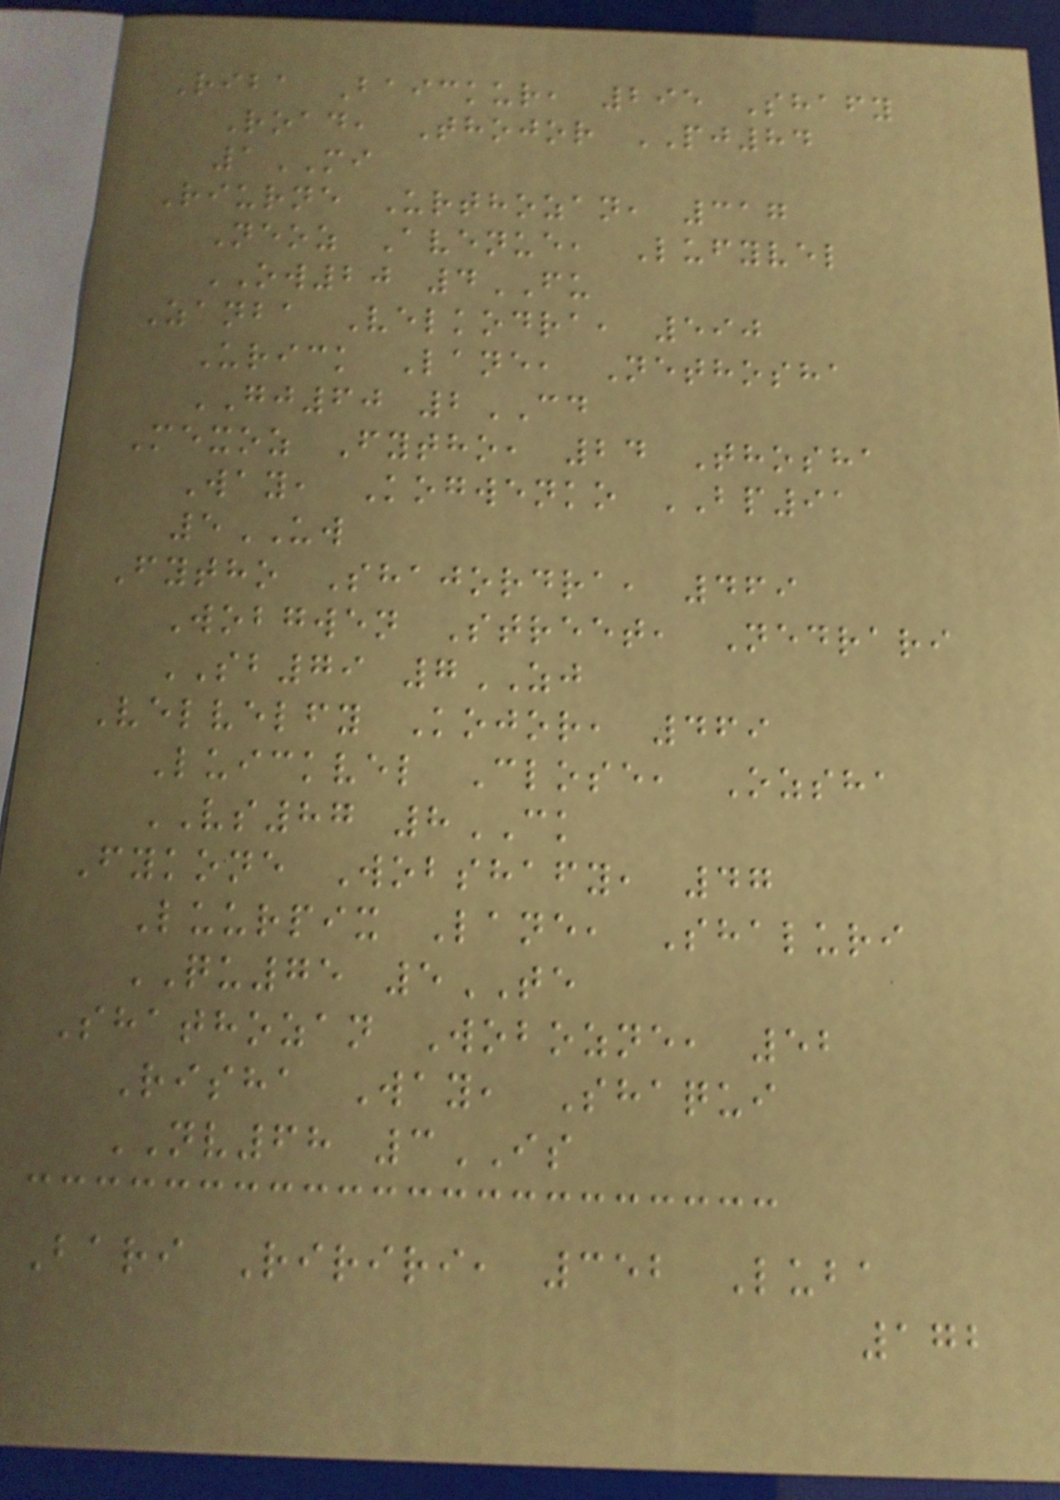Riba Baickur, 295 Shafy
Road, Thojor PJ84
1MI
Riurne Urthozan, 317
Neoz Avenue, Lufyvel
OW20 4FU
Zanba Velkodra, 590
Urick Lane, Nethosha
GJ60 2CD
Mexoz Fytho, 24 Thosha
Way, Kogwenko BP91
5UW
Fytho Shajordra, 469
Wobgwen Street, Nedrari
SB79 7ZJ
Velvelfy Kojor, 469
Luickvel Close, Ozsha
VS87 8CK
Fykone Wobshafy, 47
Luurpix Lane, Shaluri
QU75 5TE
Shathozan Wobozne, 52
Risha Way, Shaqui
NV68 3IS
Bari Ririri, 352 Luba
172
